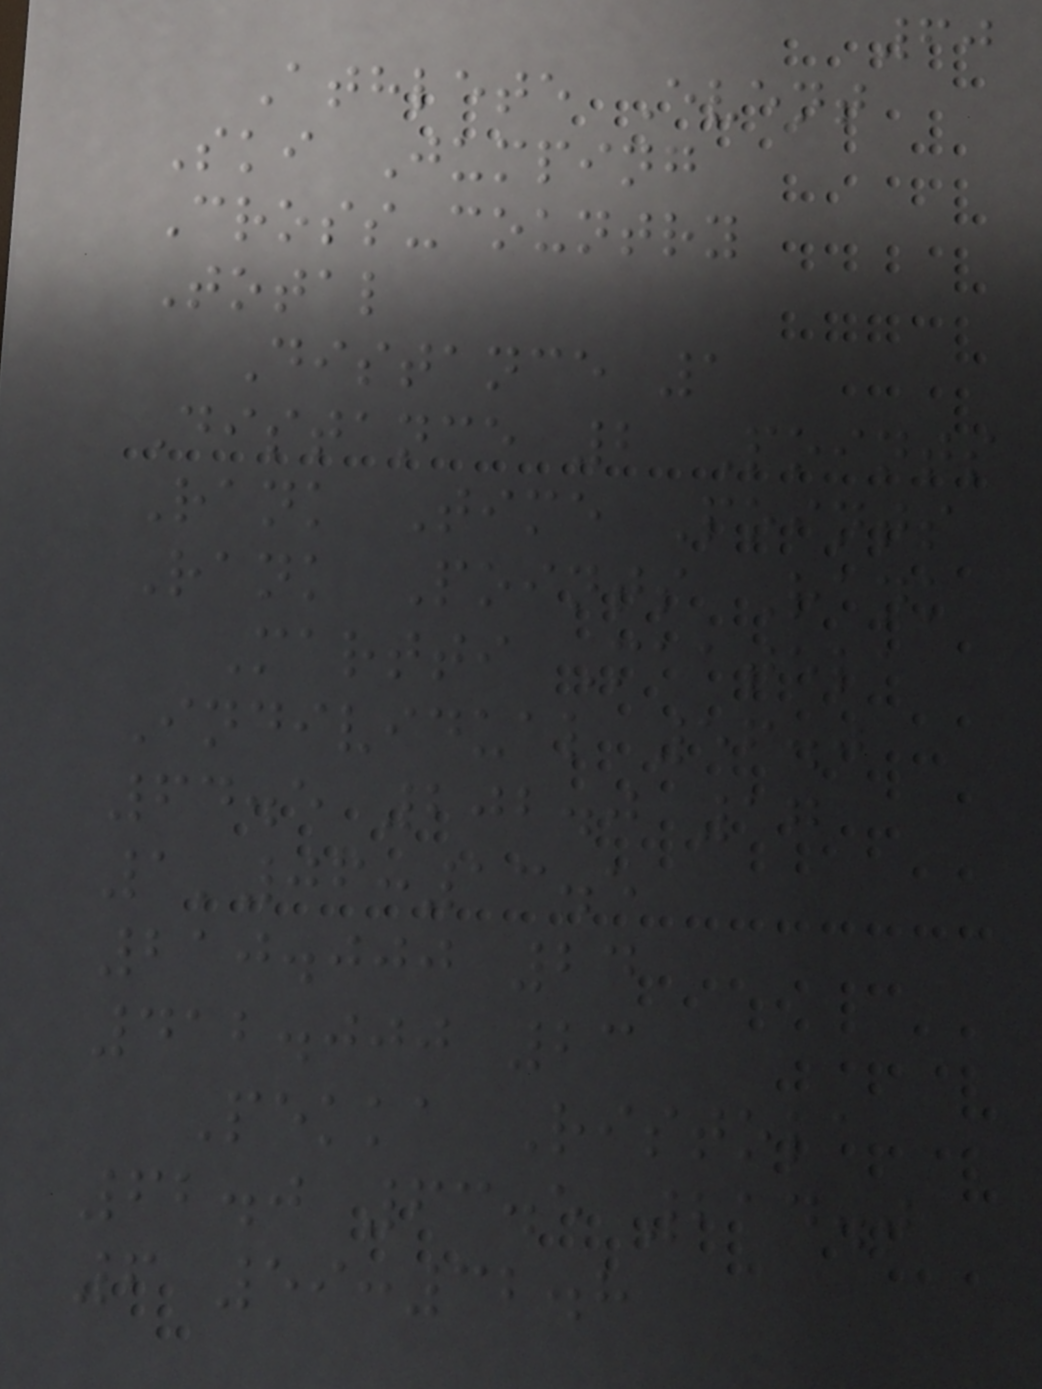60
Athlete Event
Ski Jumping
Cross-country
Total
Distance 1
Distance 2 Points
Rank Time Points
Rank Points Rank
Martti Maatela
Individual 56.0
64.5 202.0 17
1'06:13.5
210.000 24
412.000 23
Pekka Ristola
62.0 63.5 214.0
6 59:32.8
